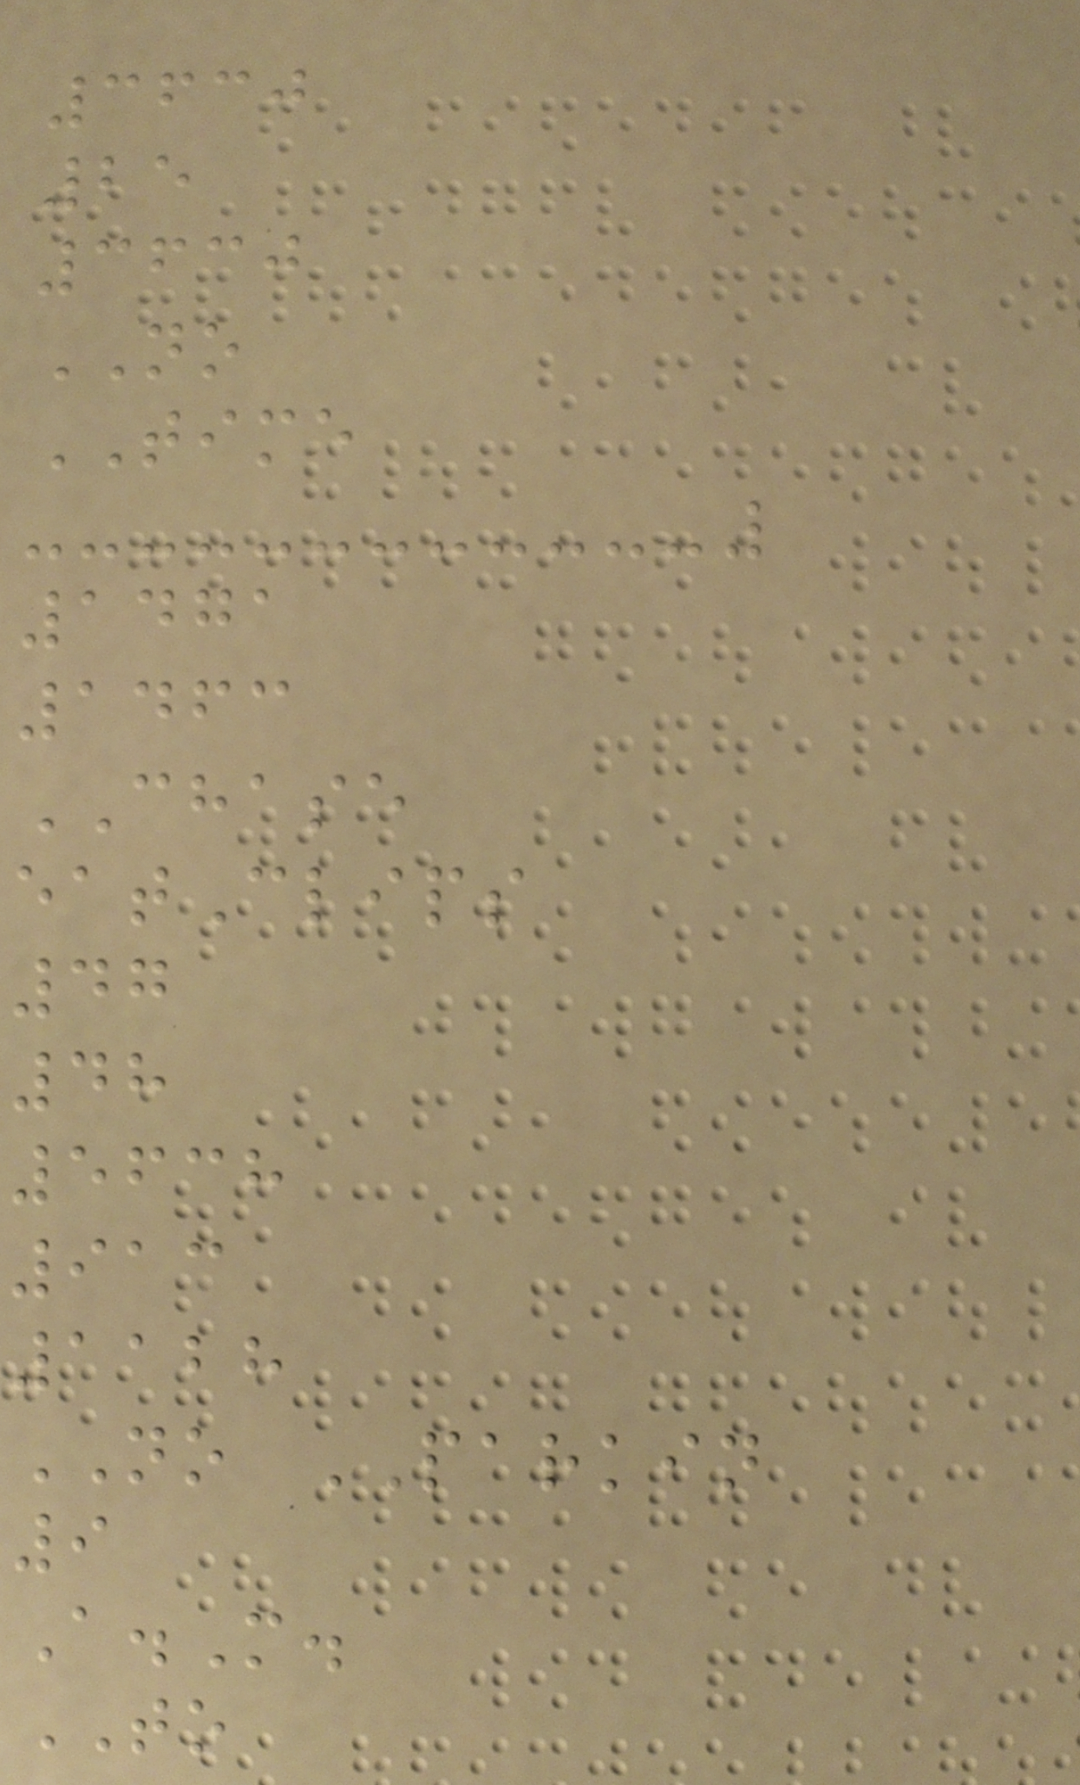3630
25
3630
NO
TIME
1471
1463
CHASE
eatClips
47
48
5638
913
1128
NO PARKIN
9
A.M.
TO
